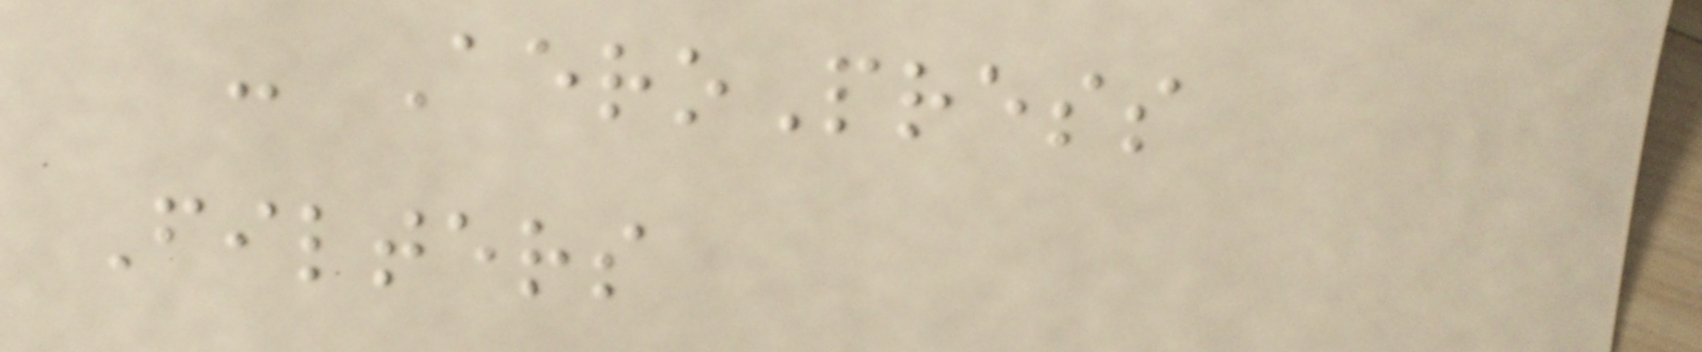- AeroPress
Filters
